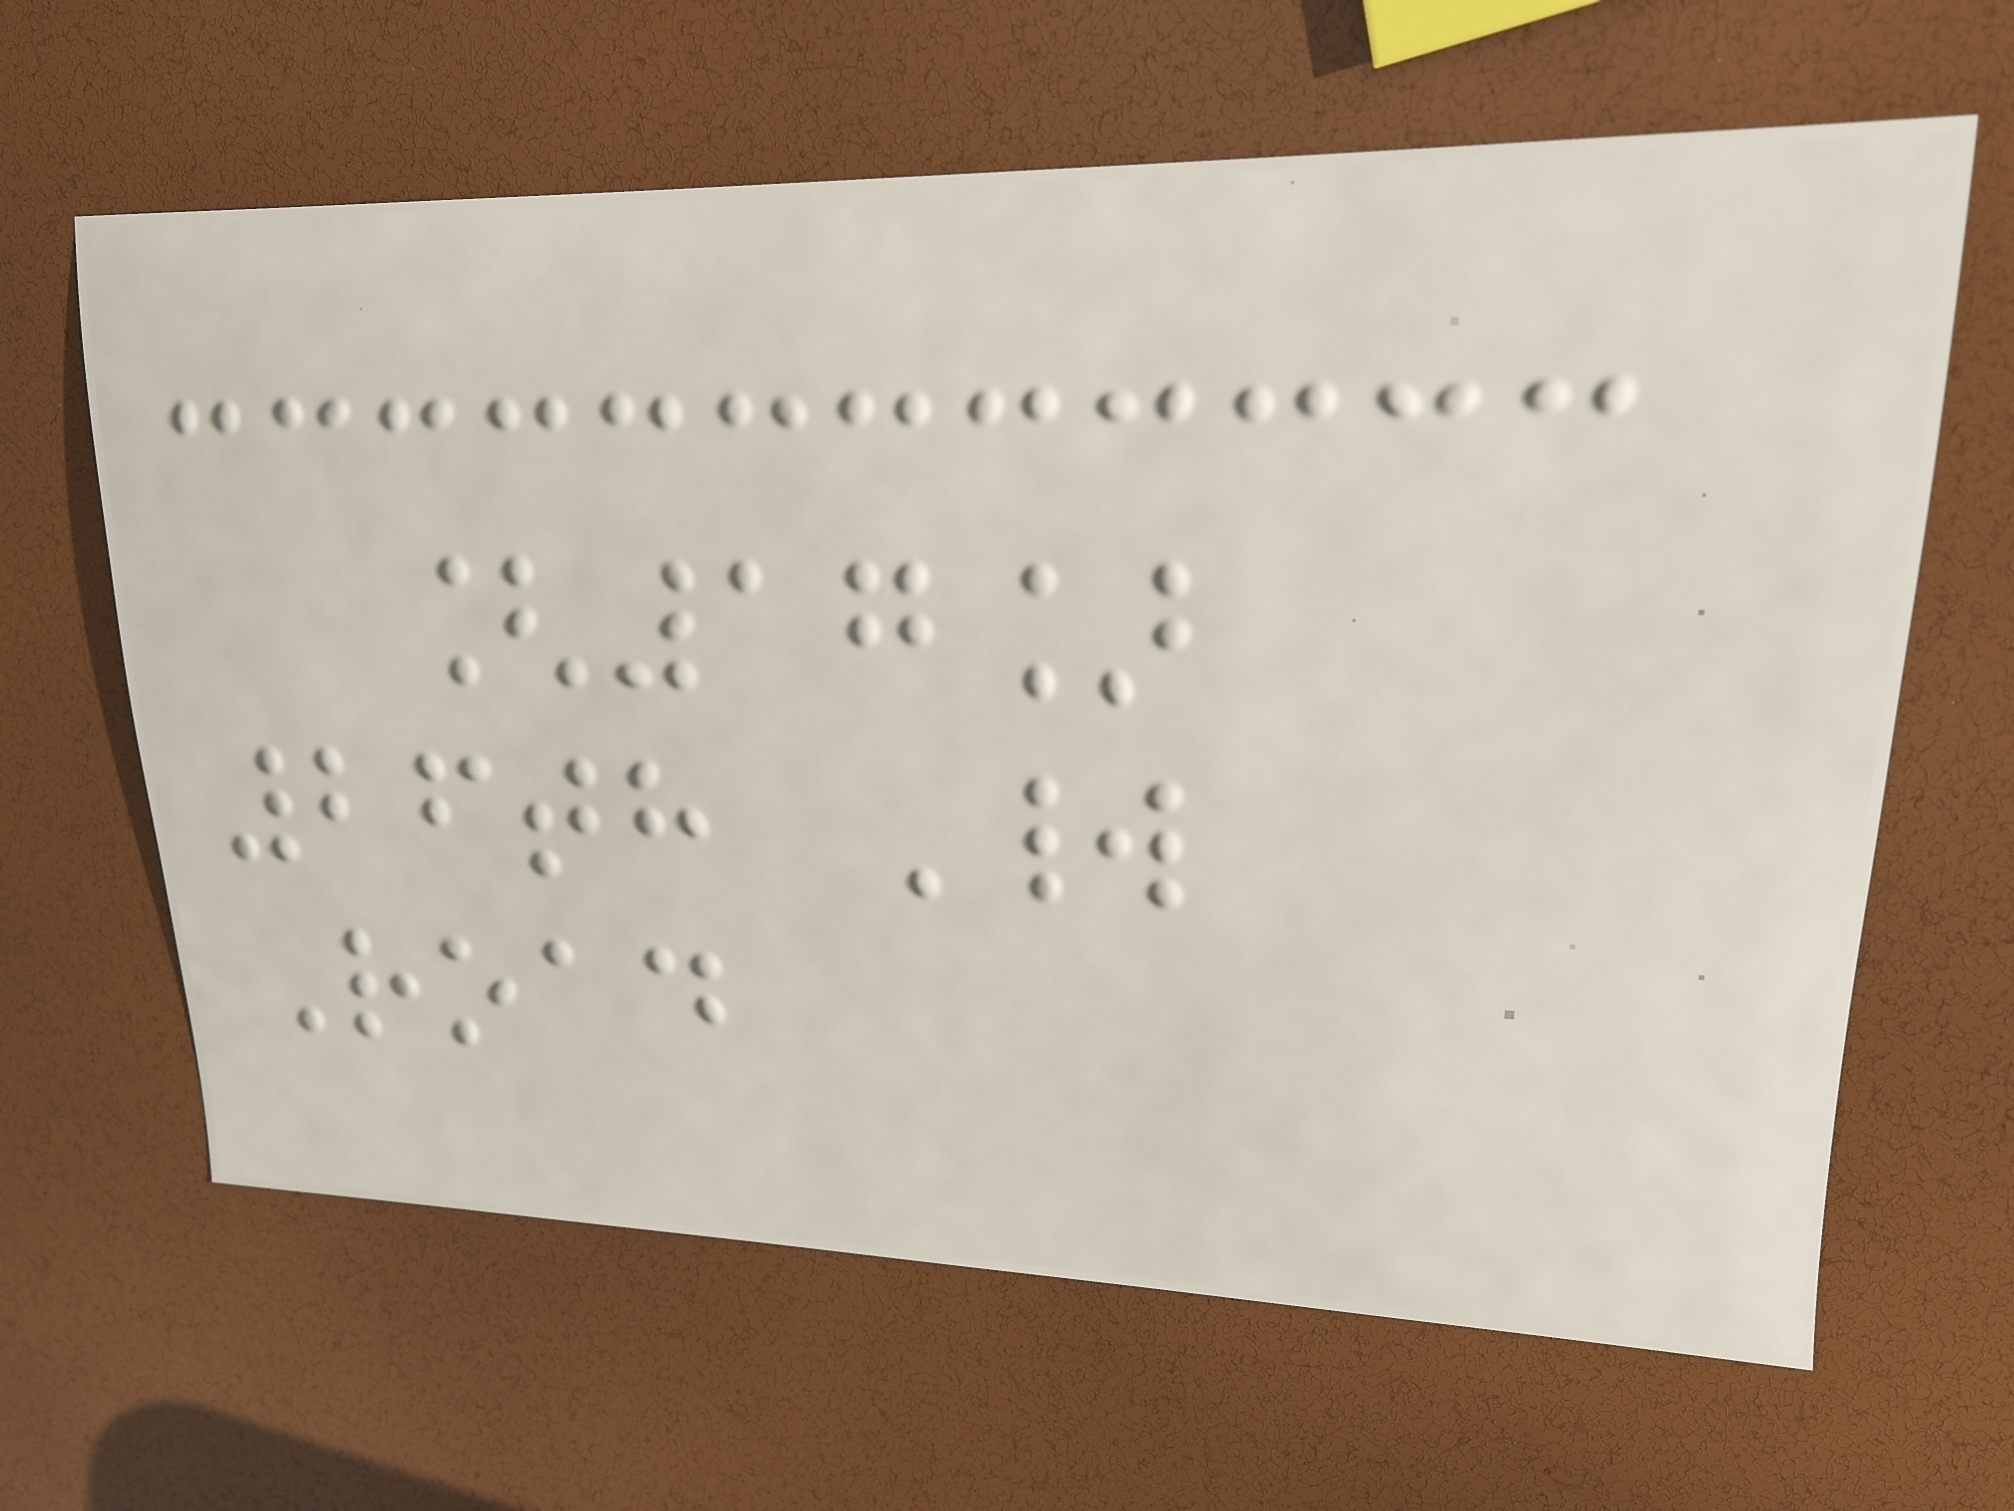[17]
26th World
Road
